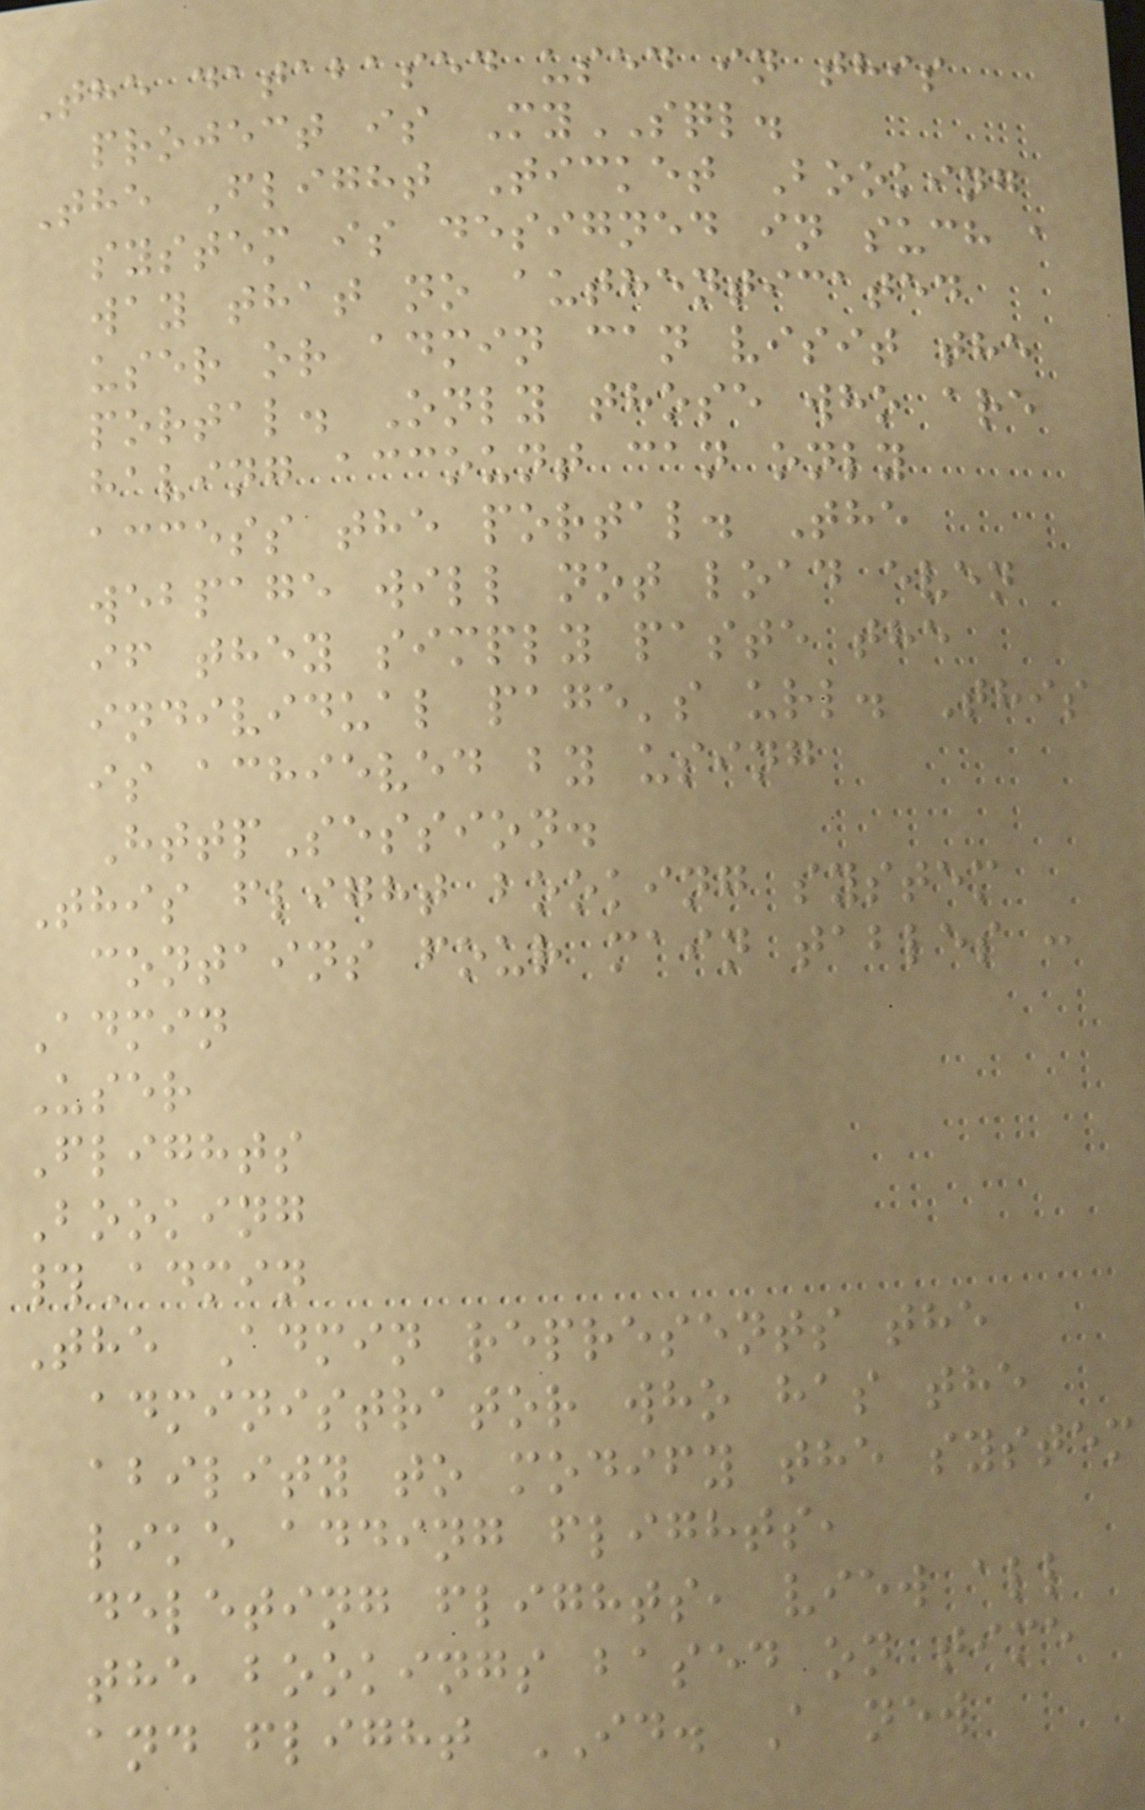The databased used in this
project is MySQL.
The Flight Ticket Booking
system is designed in such a
way that no authenticated
user or admin can visit the
portal. Only those who are
having account can only
access the portal. The
webpage will not load even
if they simply paste the
individual page's url. This
is achieved by using
HttpSession.
This flight booking system
contains four main tables :
Admin
User
Flights
Booking
#Admin
The Admin represents the
administrator who has the
ability to modify the system
like adding flights,
deleting flights, view all
the bookings based on time
and flight ID. A new
